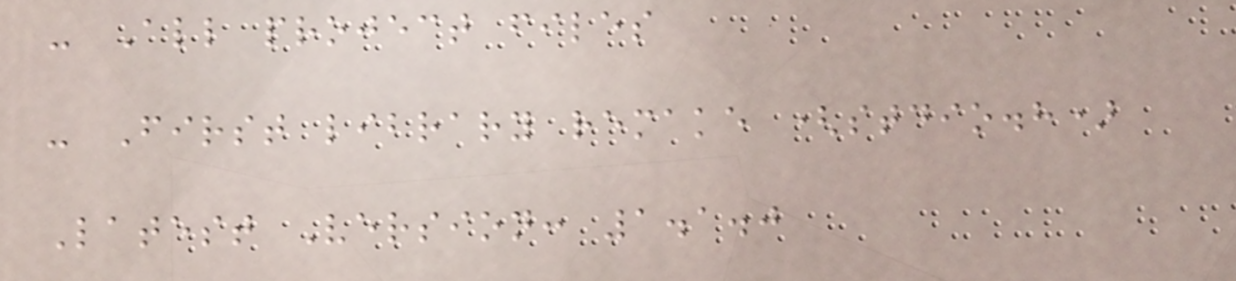- All project files
- First library remake (stdio.h)
Latest Version: 1.1.0
